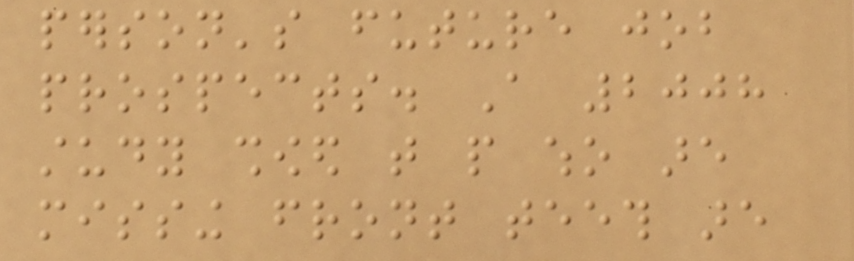person's future job
prospects. A 2008
study showed that people who are
missing front teeth are
